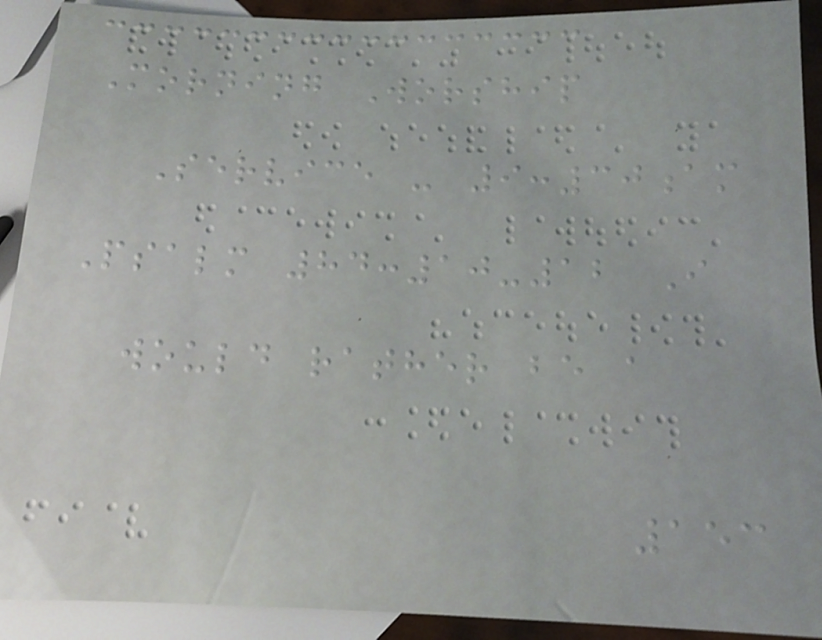Morning Worship
Service - 9:30am
Psalm 84:10-12 I
would rather be a
153
